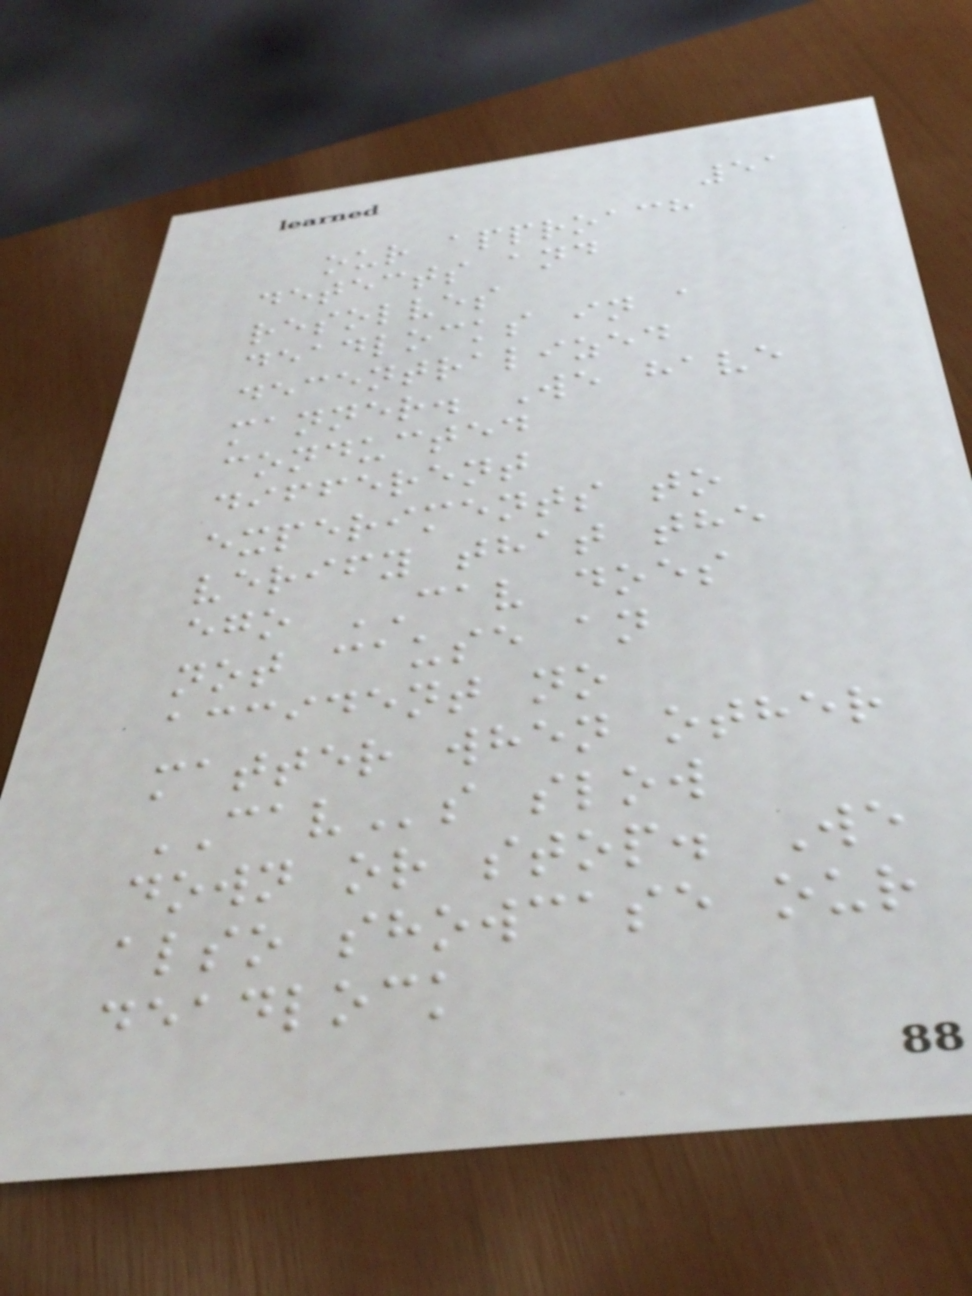51
our approach
detects and
resolves
deadlocks in a
decentralized
manner. We have
conducted
different
experiments to
verify that the
ego CAV does
not cause an
accident no
matter when other
CAVs slow
down or stop. We
also showcase our
deadlock
